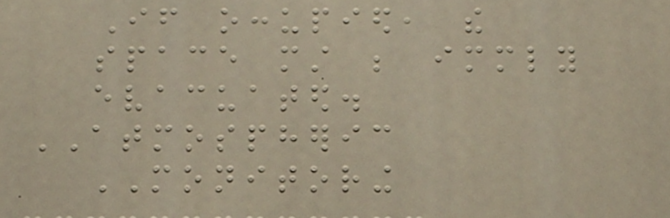If occupied, the
space must be immediately
evacuated.
ATMOSPHERIC
MONITORING
